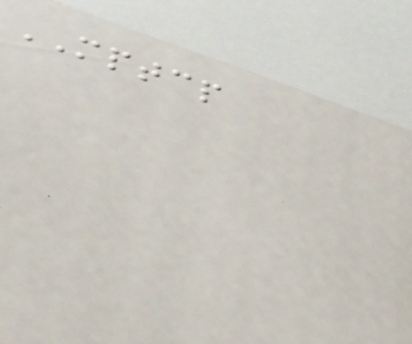MPTCP
